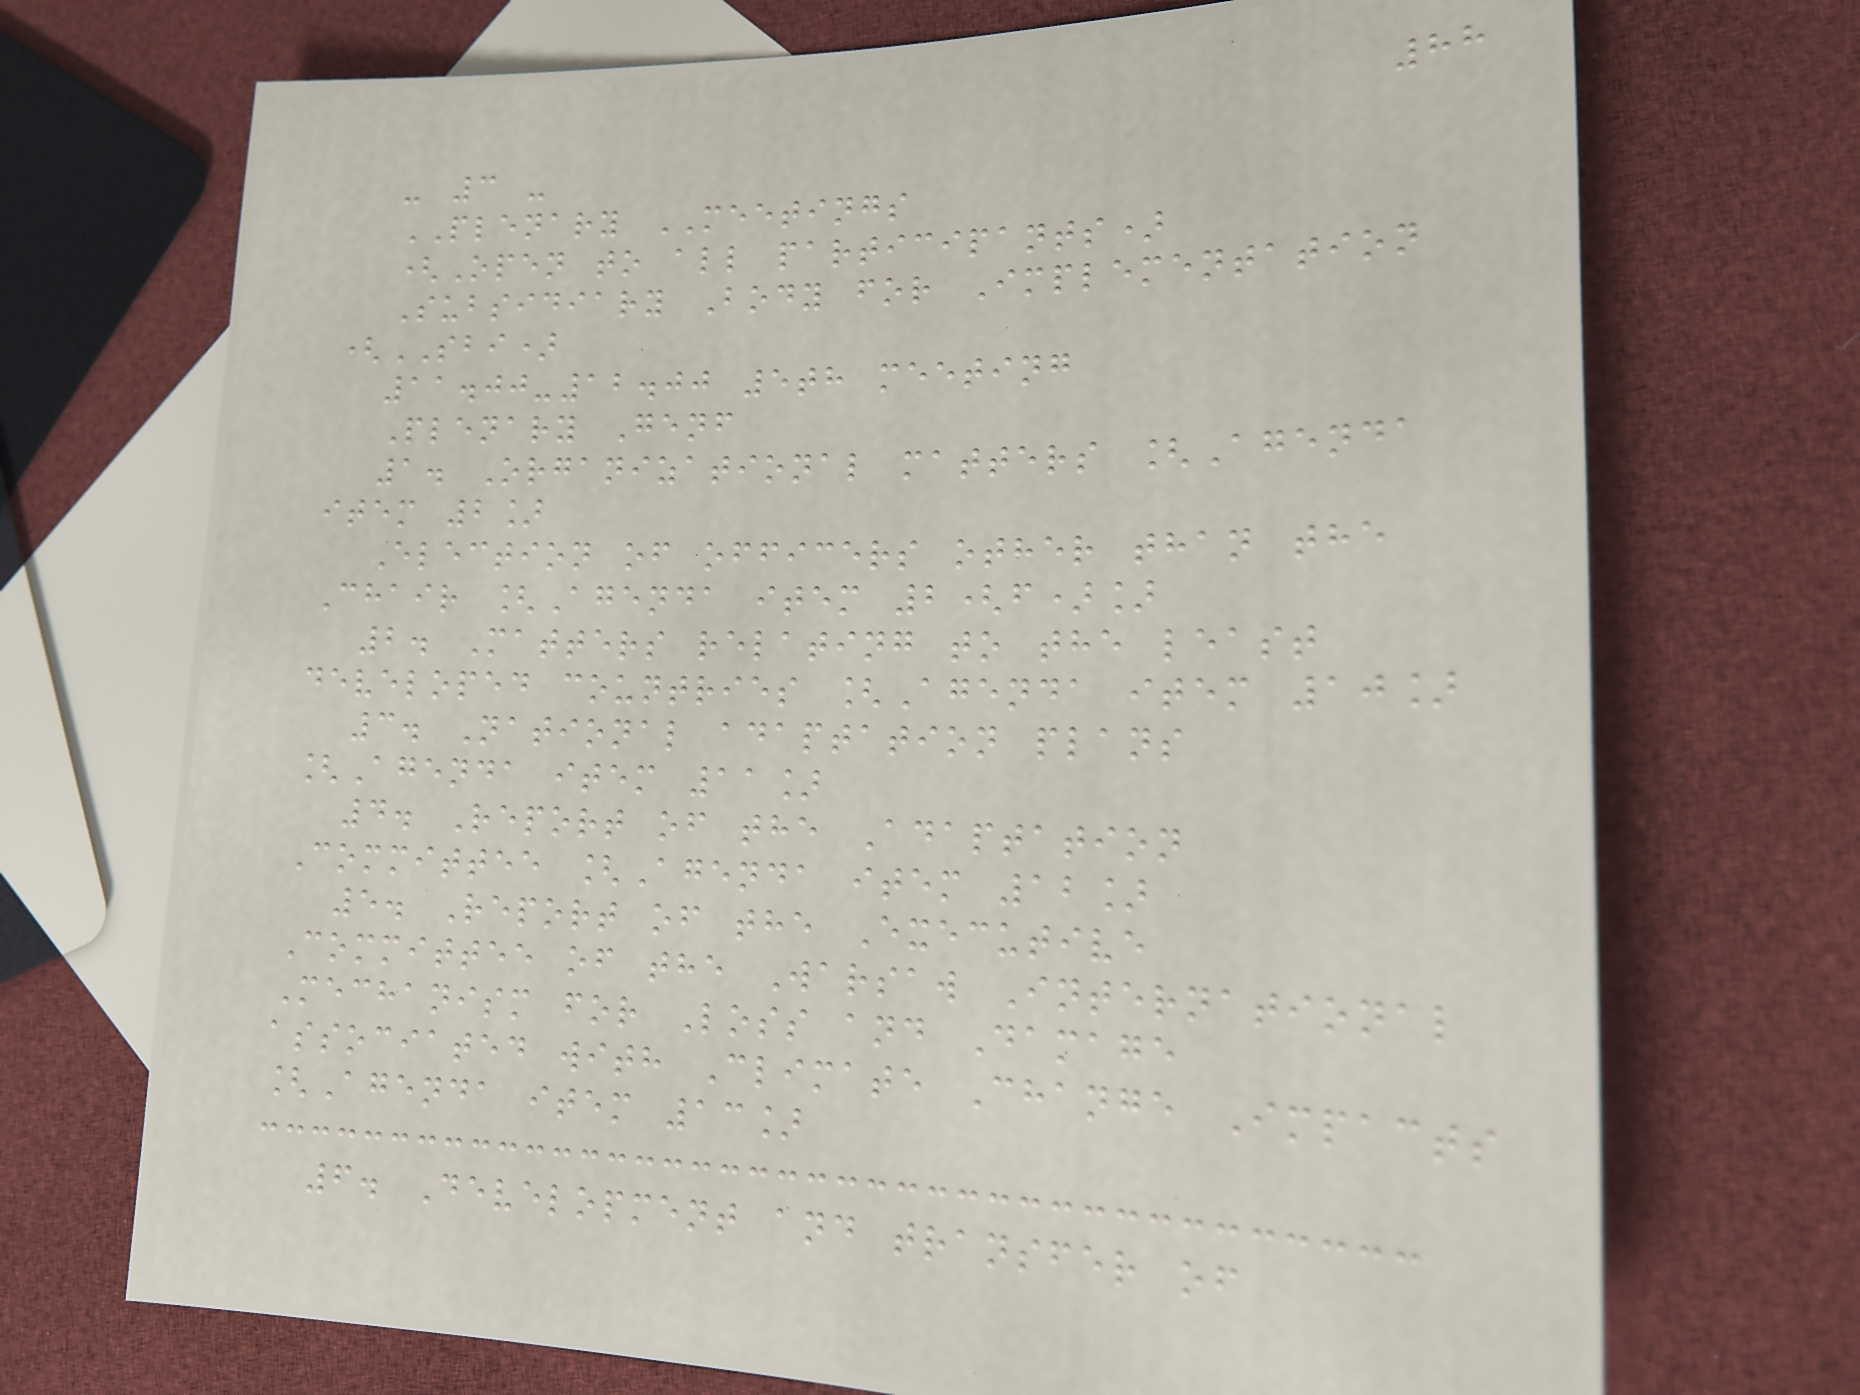88
- 3 -
PLENARY MEETINGS
(Open to all participants)
Subsidiary Body for Implementation
(SBI)
11.00-12.00 5th meeting
Plenary Genf
1. Organizational matters [Agenda
item 2]
Election of officers other than the
Chair [Agenda item 2(f)]
2. Matters relating to the least
developed countries [Agenda item 10]
3. National adaptation plans
[Agenda item 11]
4. Report of the Adaptation
Committee [Agenda item 12]
5. Report of the Executive
Committee of the Warsaw International
Mechanism for Loss and Damage
associated with Climate Change Impacts
[Agenda item 13]
6. Development and transfer of
